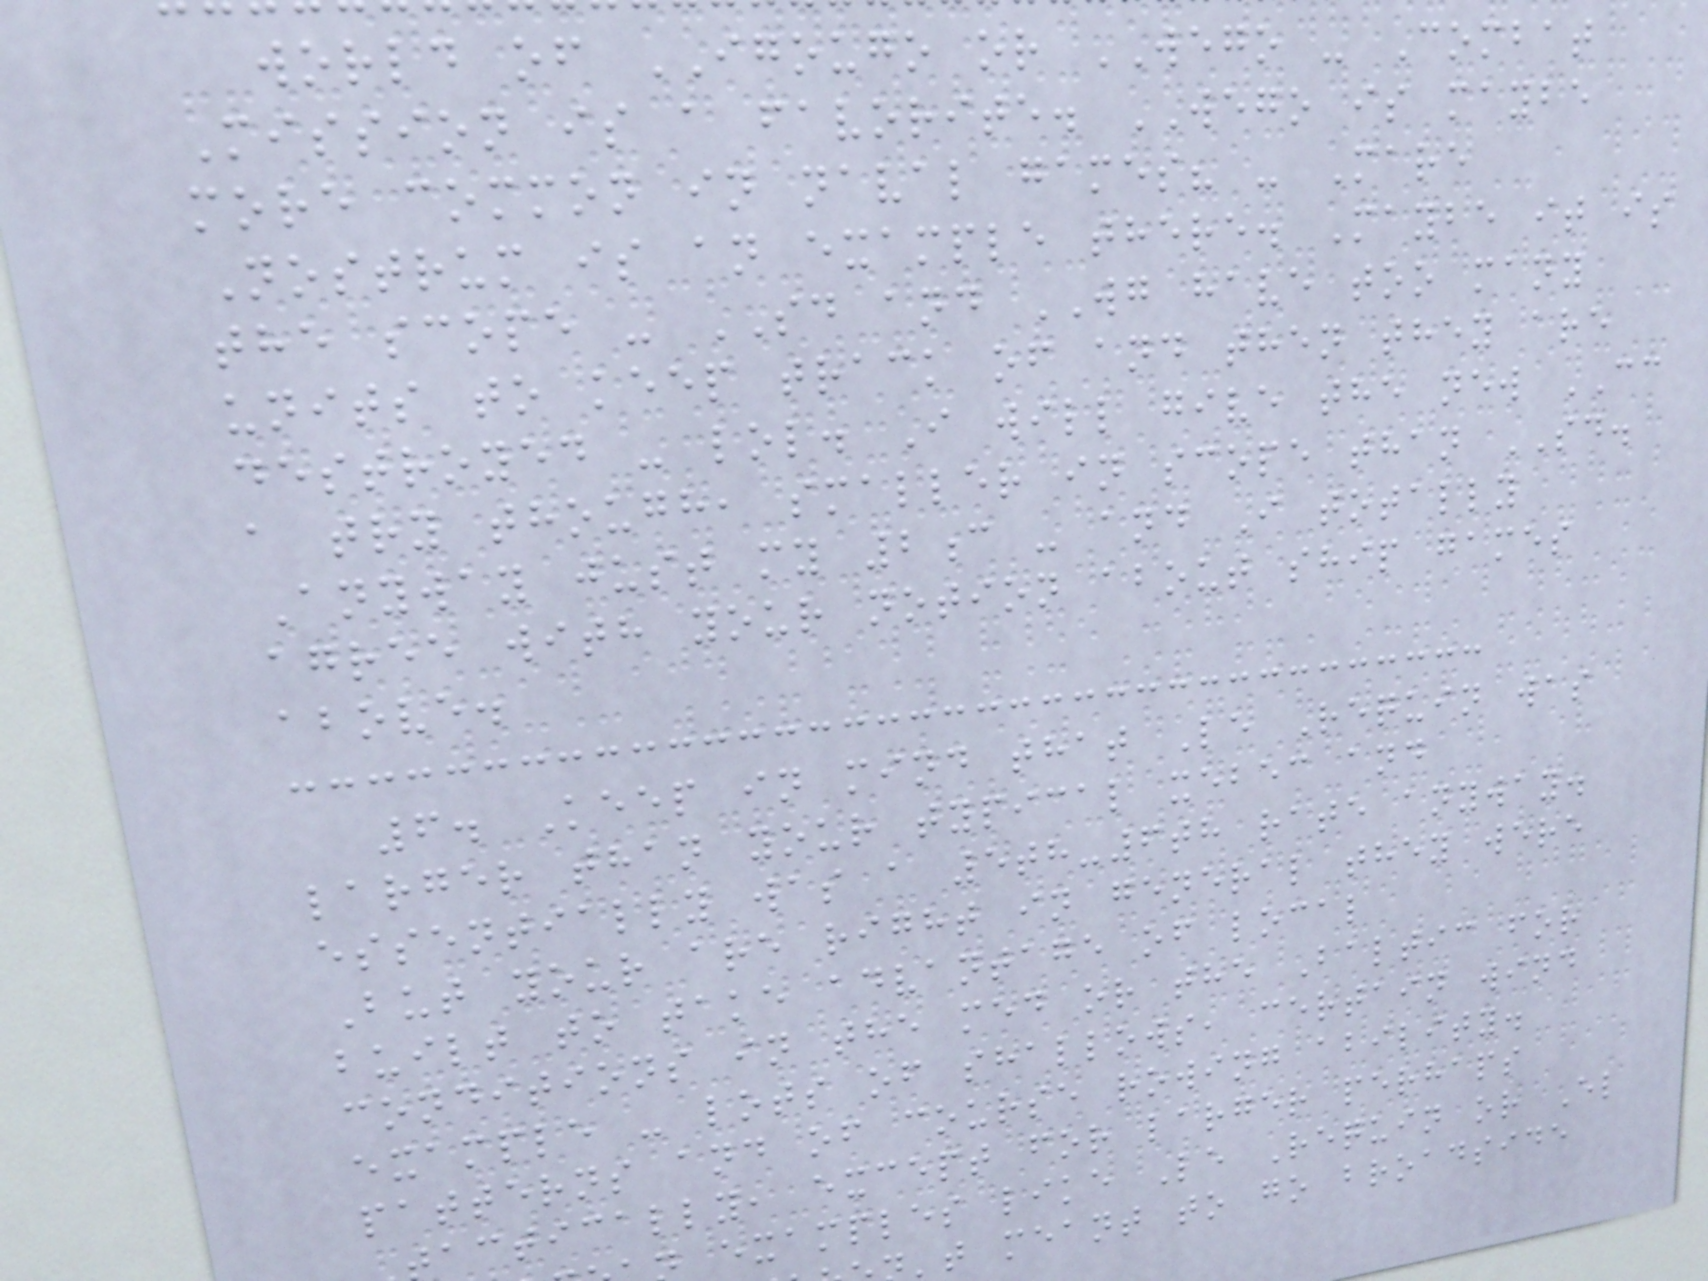world of IGOUGO or WEGO - Combat
Mission is a favorite. WEGO is maybe
more common in naval games? - Mare
Nostrum is an example there. Maybe it is
the scope - SD and WG have too many
units to keep track of and then they are
destroyed - lol. I will give the new CC
a try though, smaller in scope than SD.
Anyway just my 2c - and I totally
agree with your notion about ship games
above.
6. Keep in mind that Le Requin was
larger than your typical xebec and
essentially was a 5th-6th rate anyway.
But your are right in general they were
built to take advantage of local
conditions in the med or the Baltic for
example - lots of shallows, certain wind
patterns and of course rowing ability.
actically, except for larger perhaps
examples like Le Requin or El
't meant to go broadside
